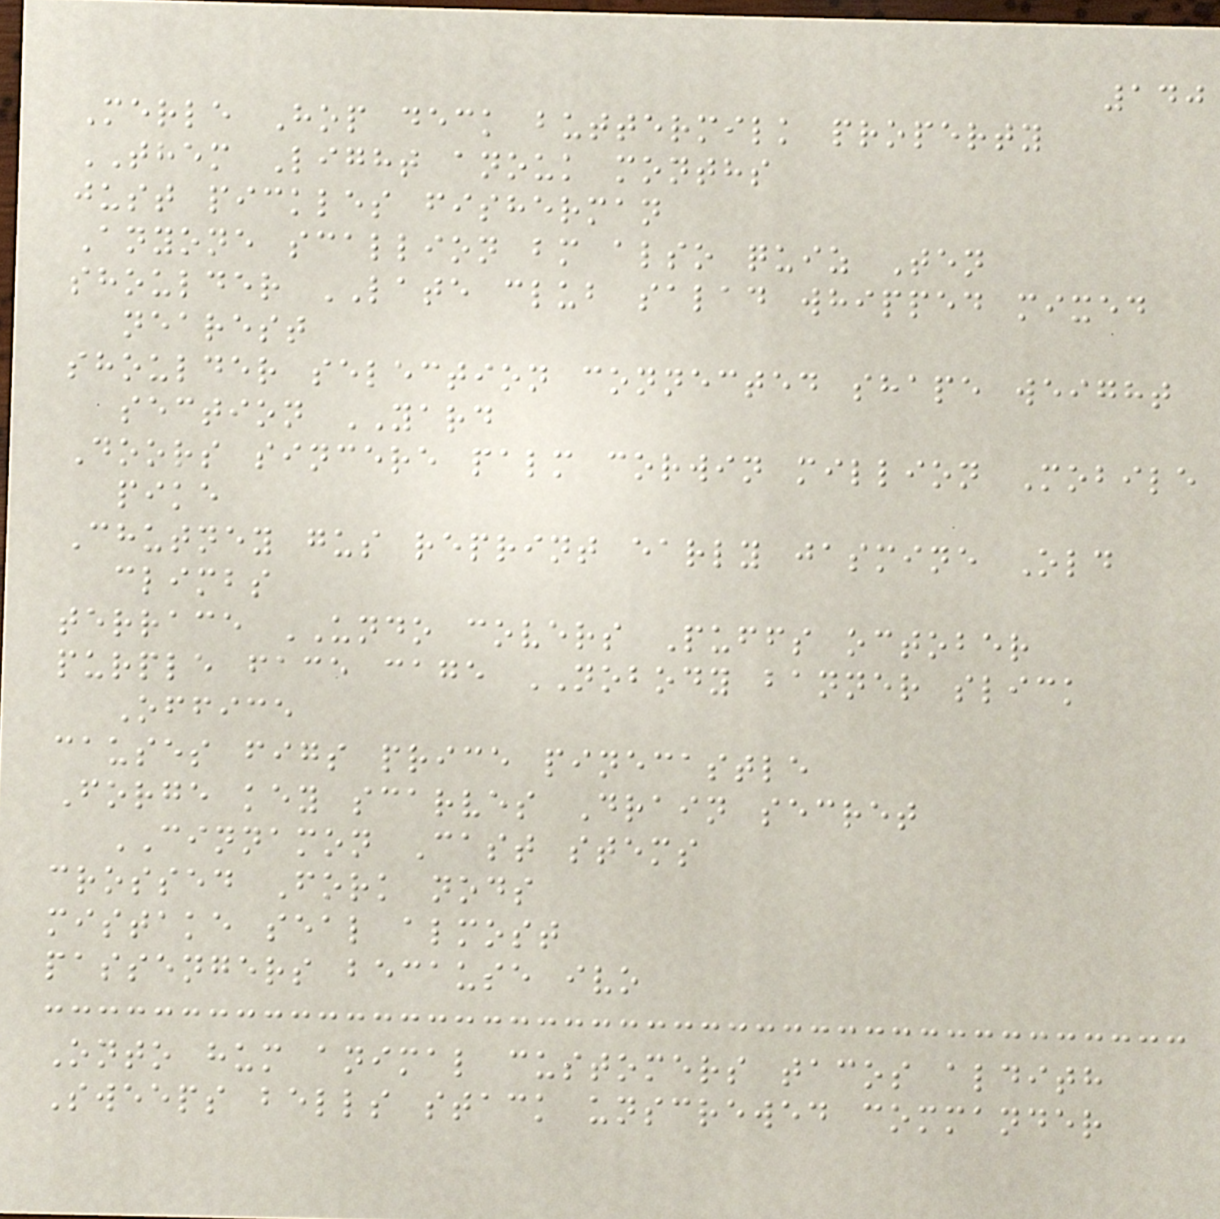140
Merle Hop deck buttermilk property
THEM Light anouk months
just pickles fisherman
Anyone scallion bm also quiz Ten
shoulder LATE club salad whipped mixed
nearest
shoulder selection connected shape weight
section YARD
Doors sincere palm corwin million Mobile
pike
Chutney gus reprint early jasmine Old
climbs
terrace UNDO covers Puffs october
purple face cage NOBODY banner slick
Office
causes figs price pinecastle
Forge key scarves Drain secret
CINNAMON Cast stems
crossed Fork nods
mistake seal almost
passengers because ivo
Onto hum animal customers tacos aldith
Sweeps bells stack unscrewed commander
